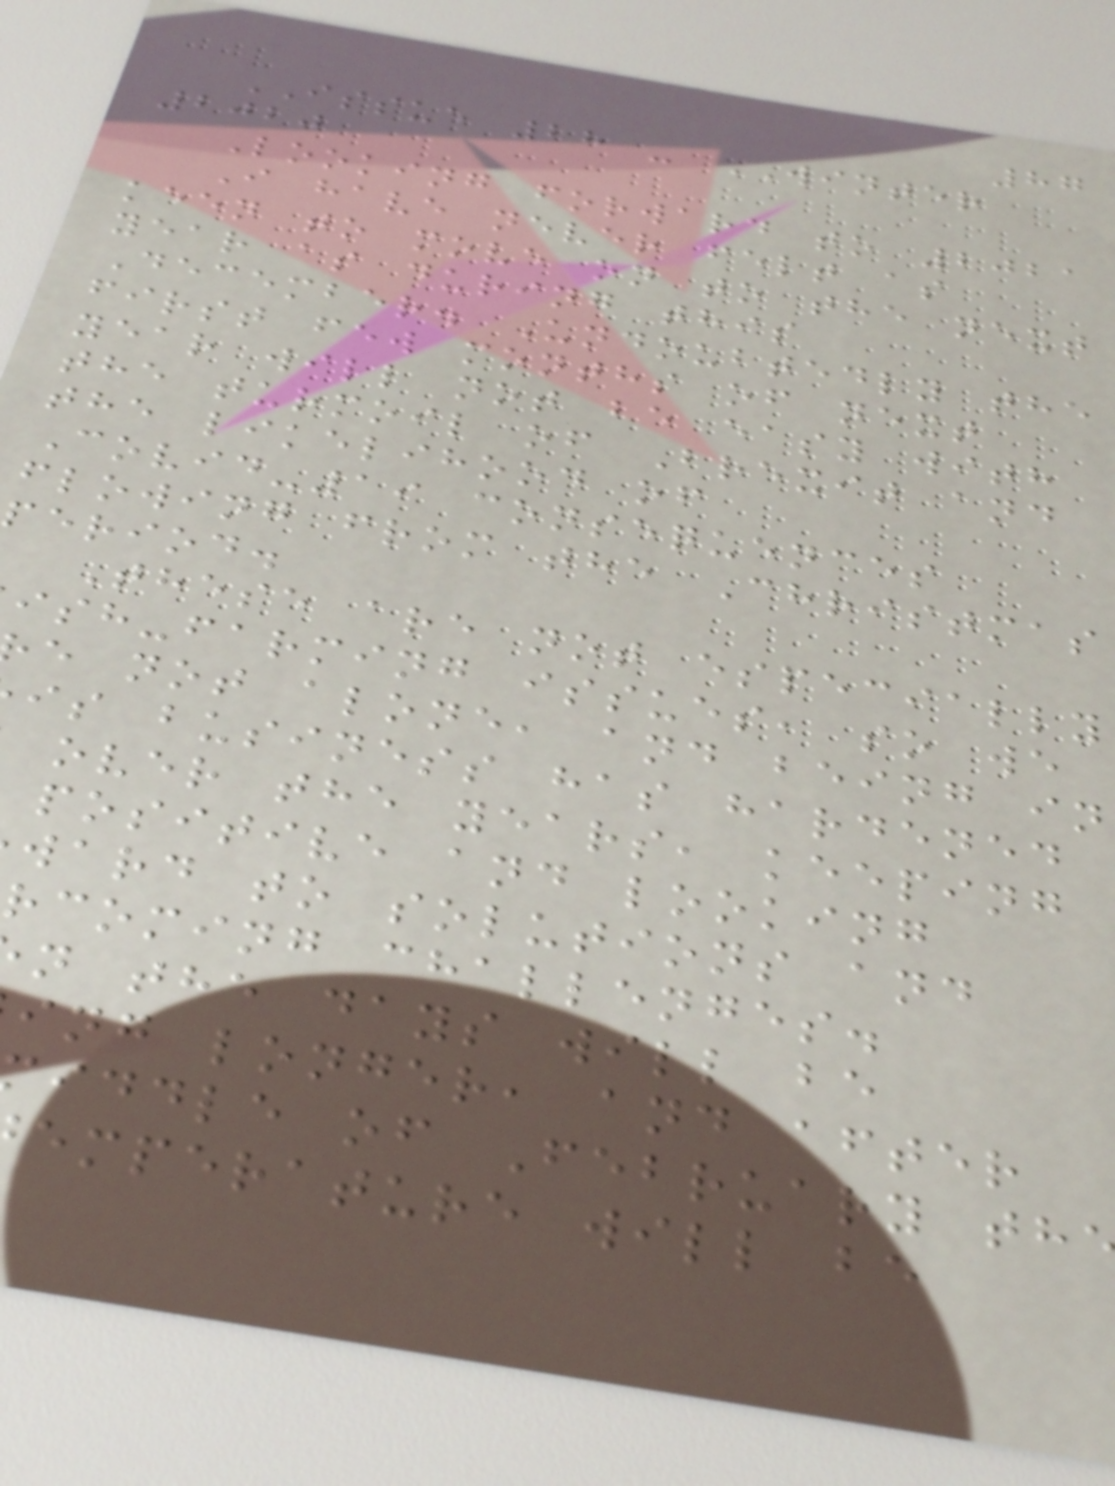87
ISSUE 28 - WINTER
2020
Looking forward to 2021
I have never felt as
keen to move on to the next
year as during this
December. Undoubtedly the
first few months of next
year will not be easy with
the turmoil of Brexit and
the likelihood of
Covid-19 consequences
flowing from the Christmas
period.
These are not especially
ish-farming issues, so we
e not alone, and being in
is business has hardened
over the years, keeping
positive and looking
ward to solutions and
rcoming challenges.
n the days will be
ing longer, and after
iddle of February th
emperature will be
